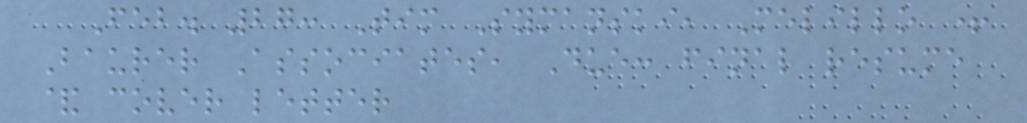Feb. 27: Tim Symanski, Melillo +
Baurer Associates, Due: final resume
& cover letter
